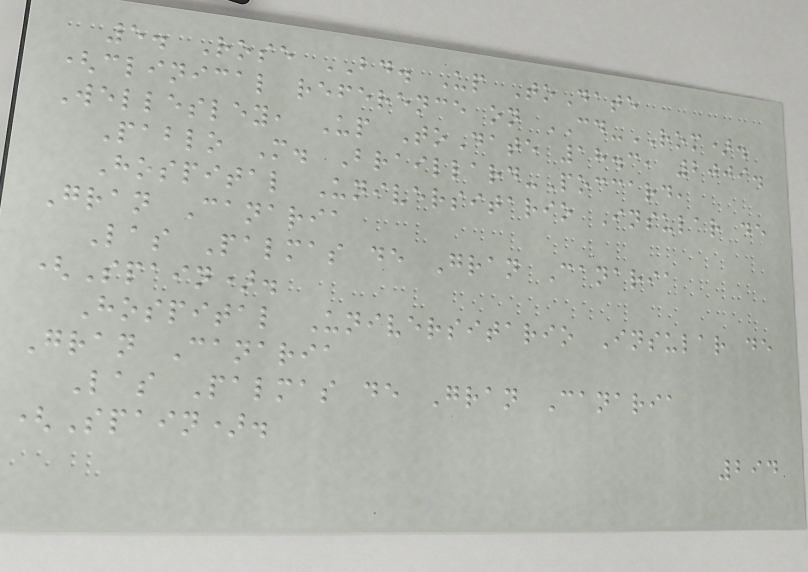5. Rose BD. Up ToDate
(clinical reference on CD-ROM).
Wellesley, Up ToDate 18.3, 2009.
Pablo M. Braillard-Poccard,
Hospital Universitario Insular de
Gran Canaria
Las Palmas de Gran Canaria
(Spain).
Hospital Universitario Insular de
Gran Canaria
Las Palmas de Gran Canaria
(Spain).
294
